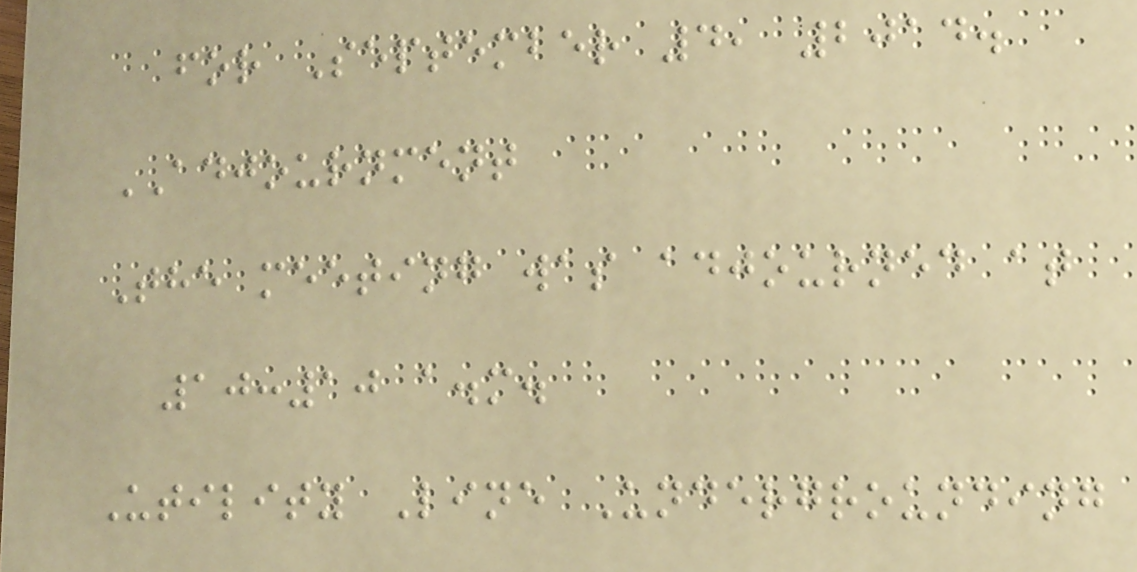for September 4, 2014.
ADJOURNMENT
The meeting was adjourned at
10:10 a.m.
Utility Line Undergrounding
